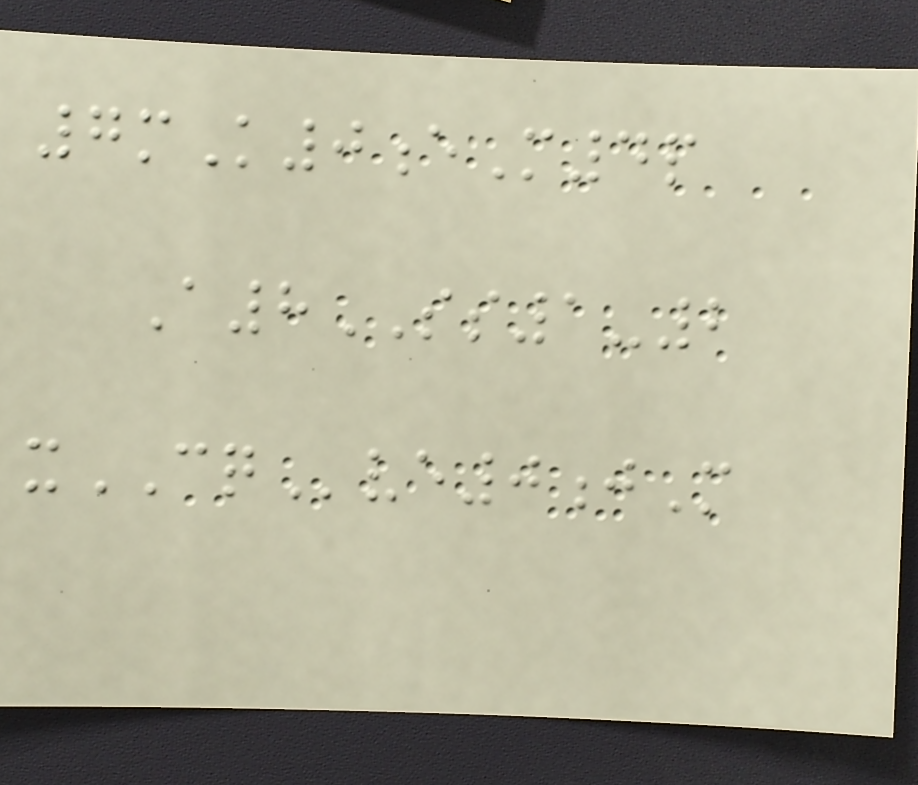7mK0eM4p
A8SS1-2
xCQve0jM
